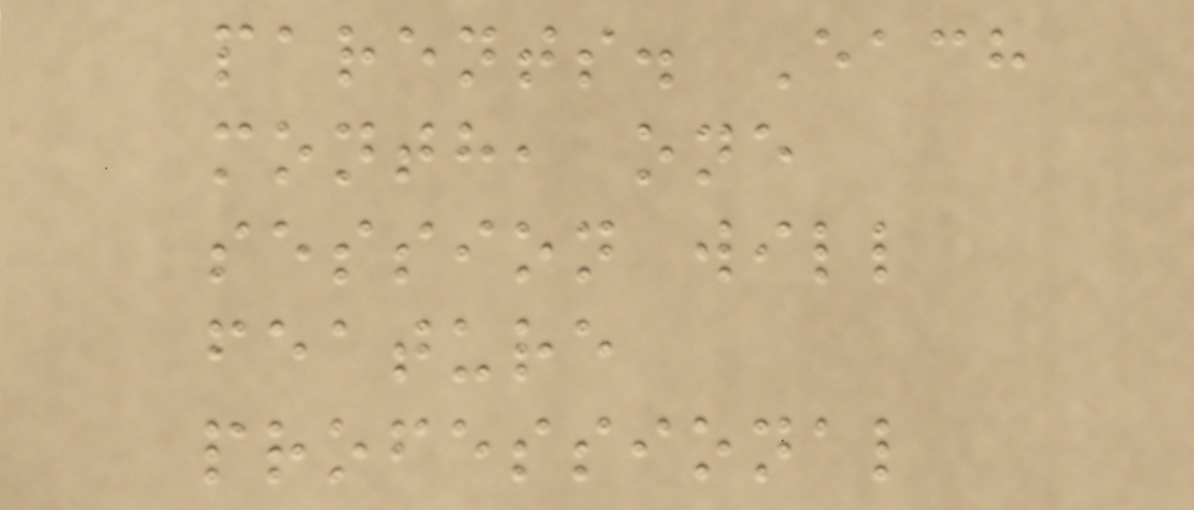parents. Each
month, one
session will
feature
professional
